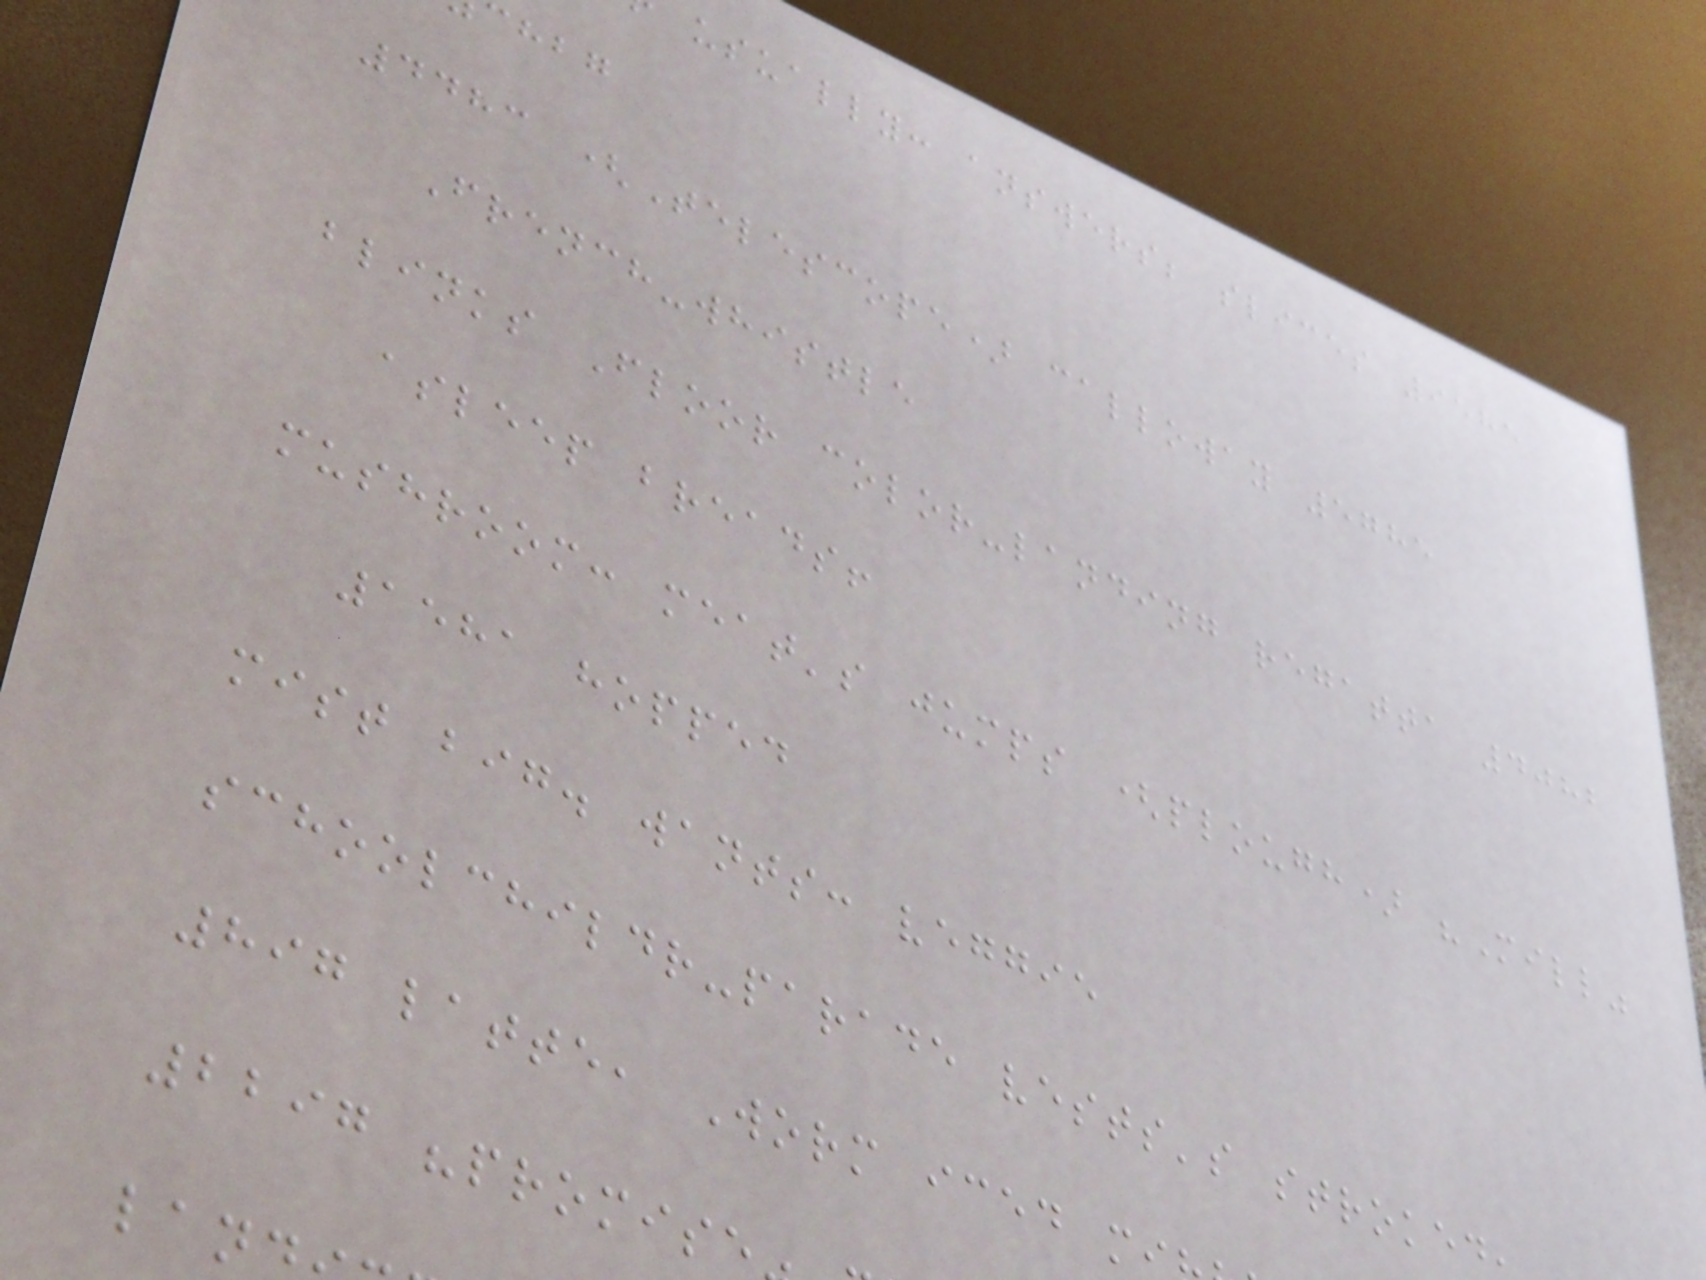usually: answers; slices 9585
4483 (Telescope) calloway 5785
French-whistle
blinks Floor color-landing regatta 4082
asleep breads!
mushroom: meat's jumps (plough) "Mill"
1581 hopped
mist big. wants: veggie
schoolchildr-parade vests's stroked
897 latte, Worm iced m
2297 "promise
